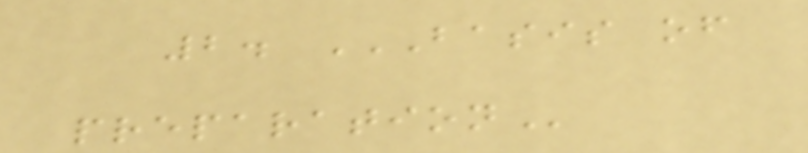2. BASIS OF
PREPARATION
